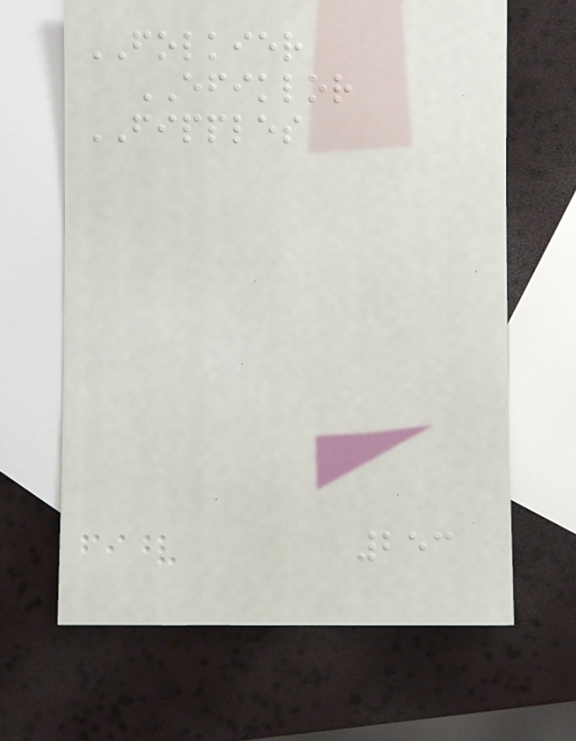FOLKIER
EFIKLOR
FIPPLES
253
